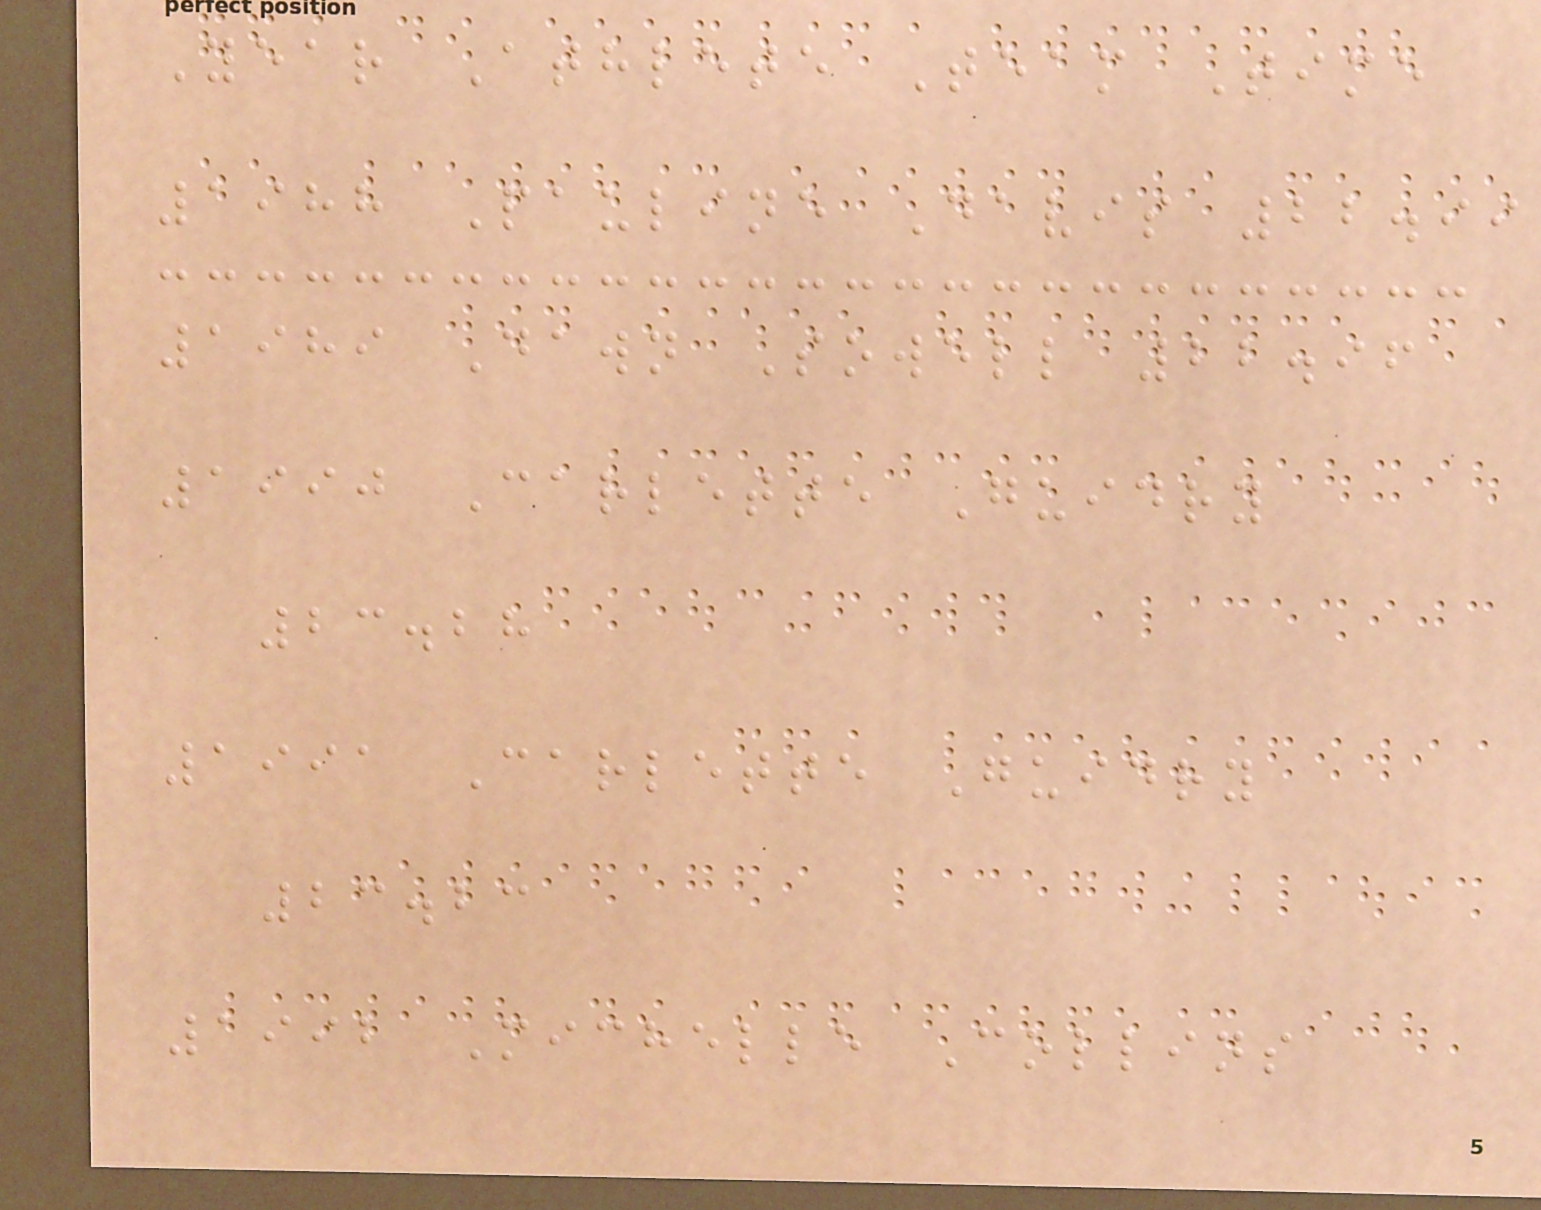Year Athlete Team Time
1988 Pauline Davis 22.99
1989 Dawn Sowell 22.96
1990 Carlette Guidry
23.28
1991 Carlette Guidry
23.23
1992 Michelle Collins
